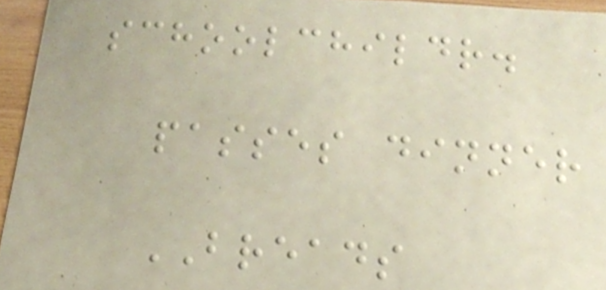schoolchildr.
passes dinner
BREADS
